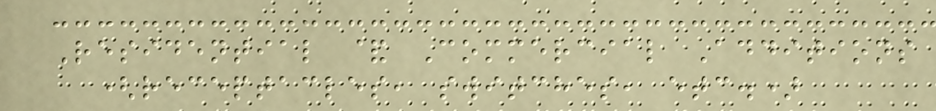Residential & Commercial Additions
(receptacles, switches, etc.)
